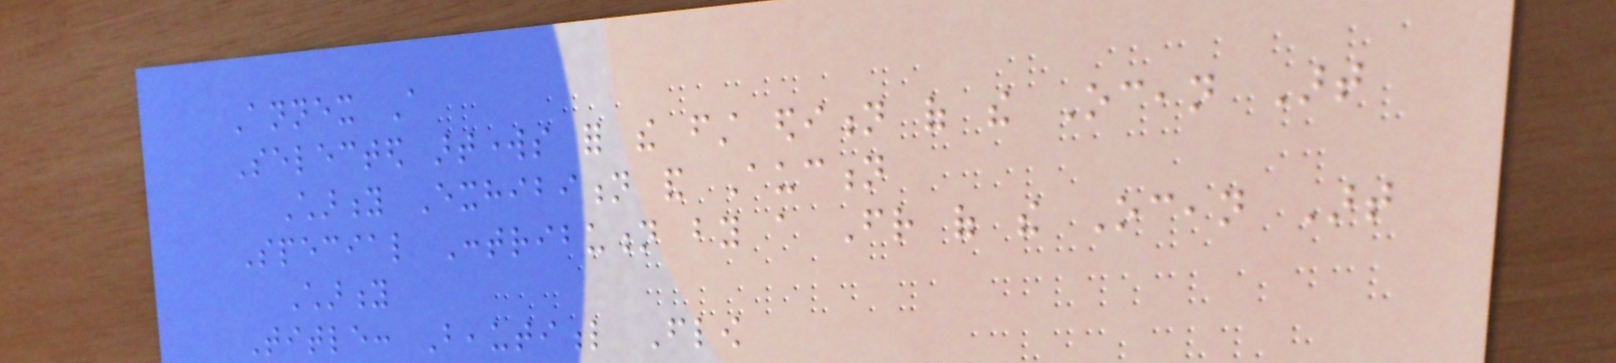Annex A
Selected artworks for the first edition of the Ocean Art
Charity Exhibition and Auction
Special Contribution by a Friend of the Ocean Art
Charity
Title: Beautiful Flow
